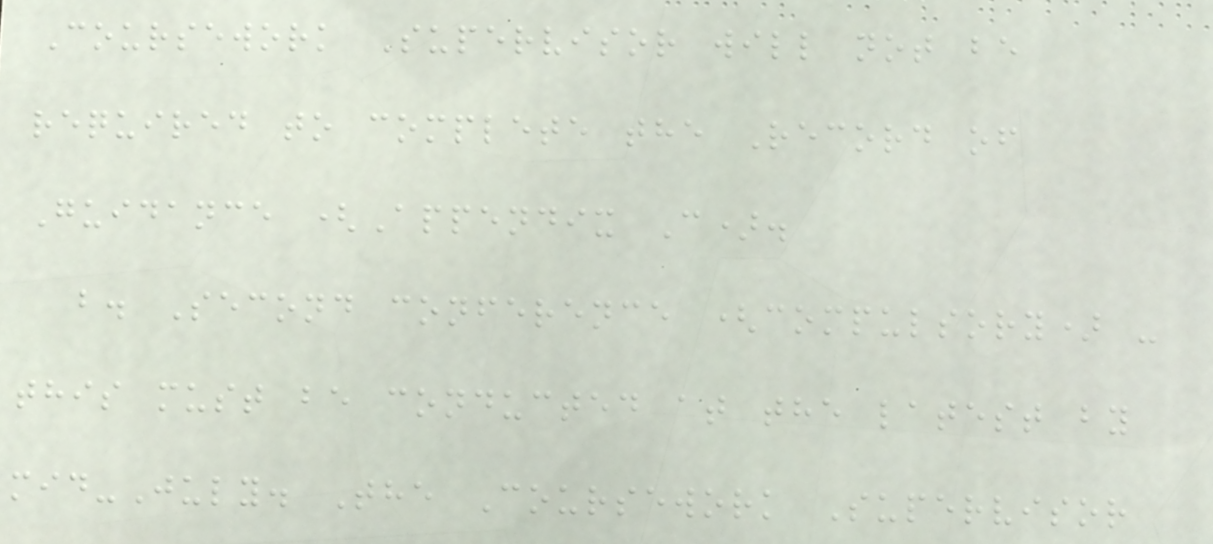Coursework Supervisor will not be
required to complete the Record of
Guidance (Appendix C).
b. Second conference (compulsory) -
this must be conducted at the latest by
mid-July. The Coursework Supervisor
